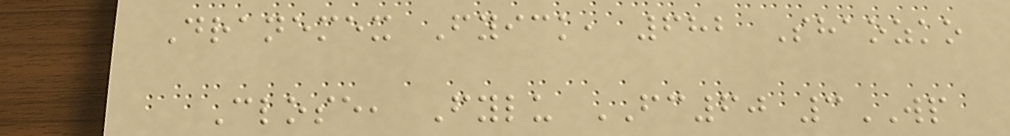Dranemex Fyick, 682 Shaozko
Close, Fylu FC60 3WP
